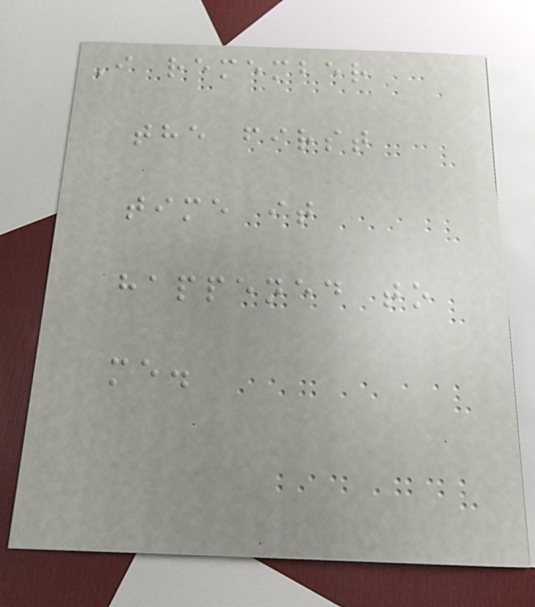I remember
the first
time it
happened to
me.
